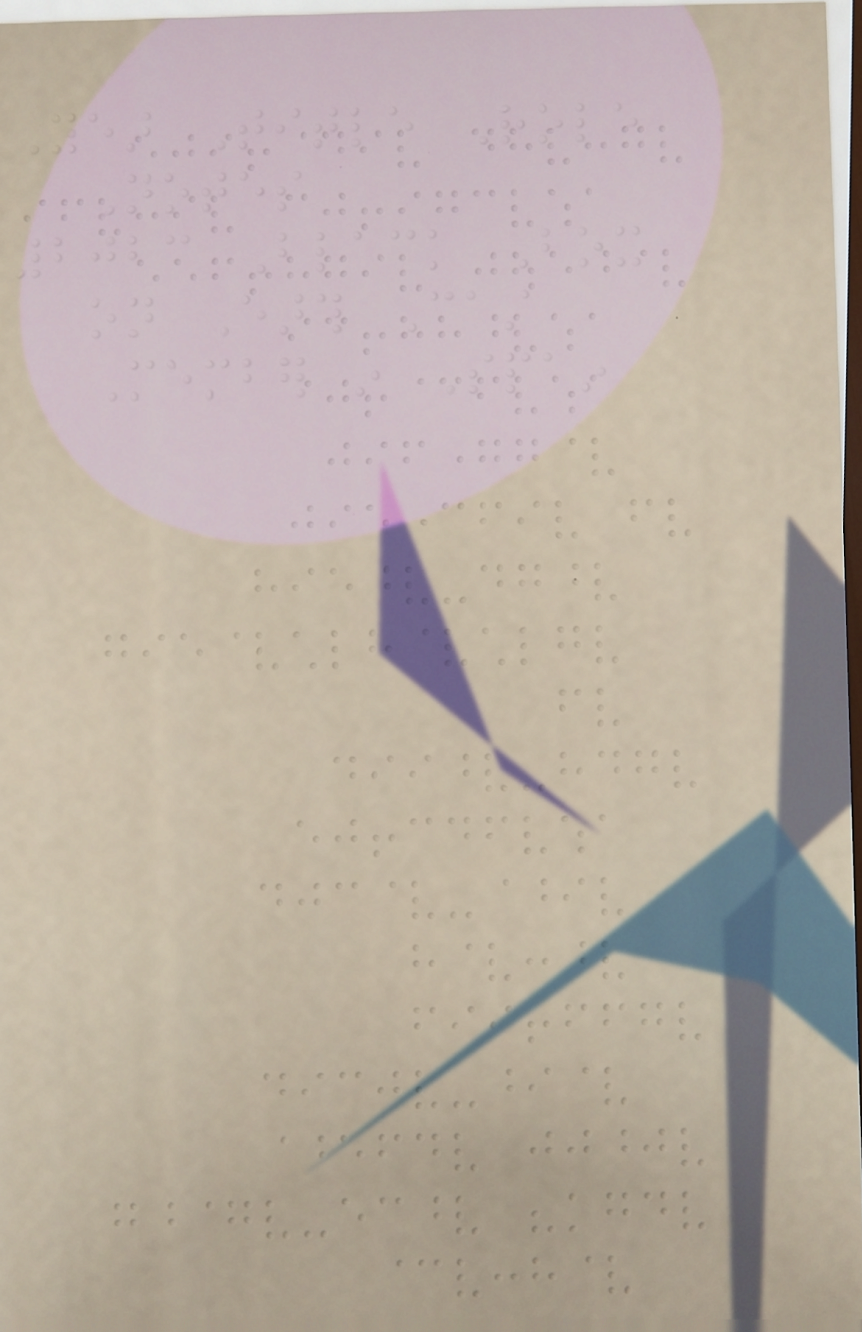Year Title Role
Notes
2023 Black Box
on Earth Cast
Member in Spain
